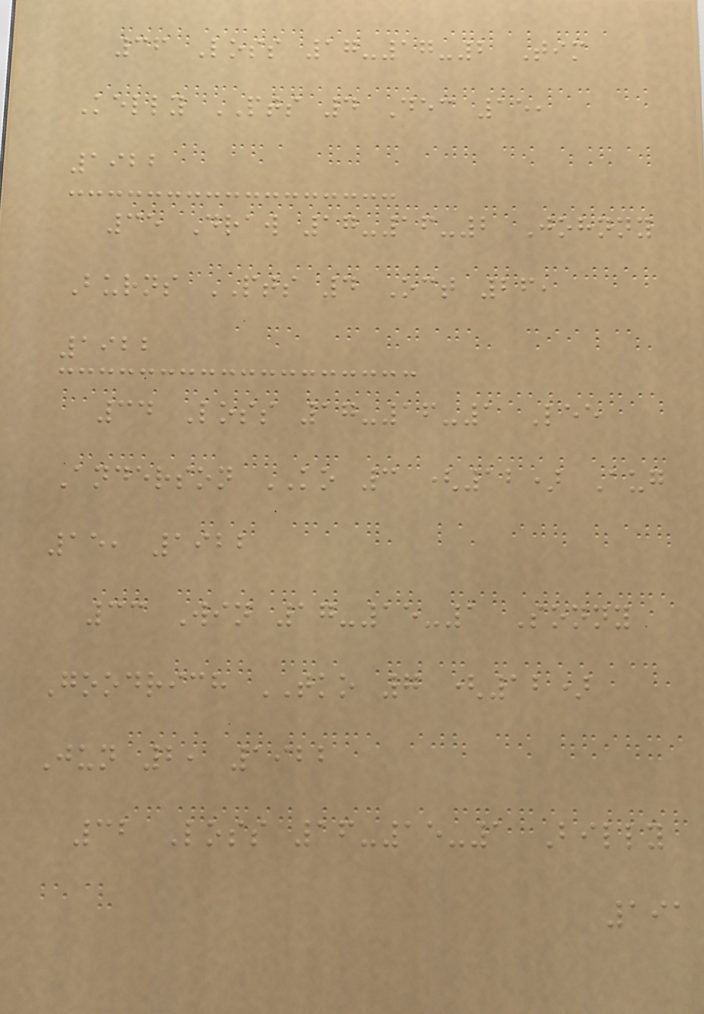36 Loss 17-17-2 Tim
Kelly PTS 4 Dec 15,
1922
35 Draw 17-16-2 Johnny
Burns PTS 4 Oct 26,
1922
34 Loss 17-16-1 Lee
Anderson KO 3 (12) Aug
15, 1922
33 Win 17-15-1 Sonny
Goodrich TKO 7 (12)
Jun 2, 1922
32 Loss 16-15-1 Billy
191
